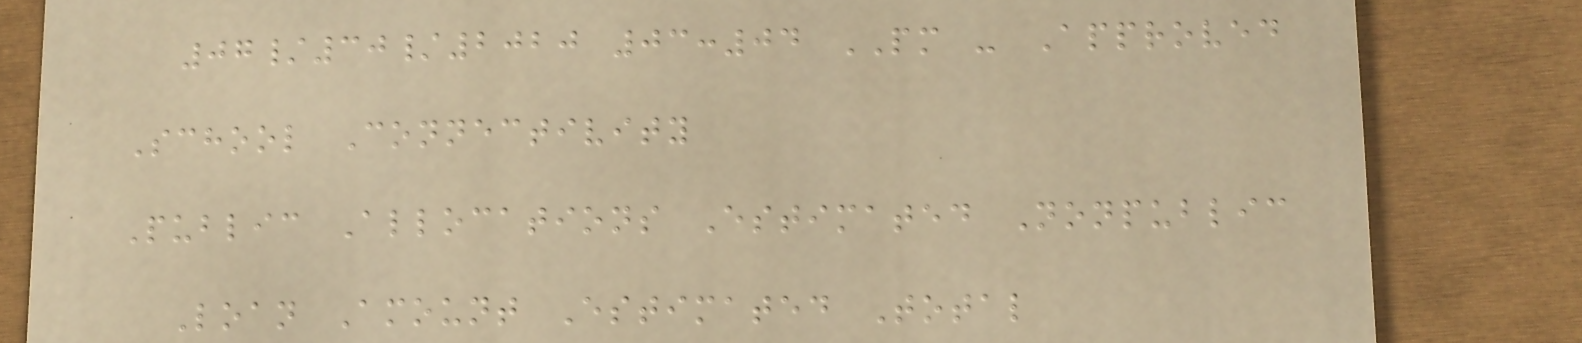07/30/2020 03:04 PM - Approved
School Connectivity
Public Allocations Estimated Nonpublic
Loan Amount Estimated Total
